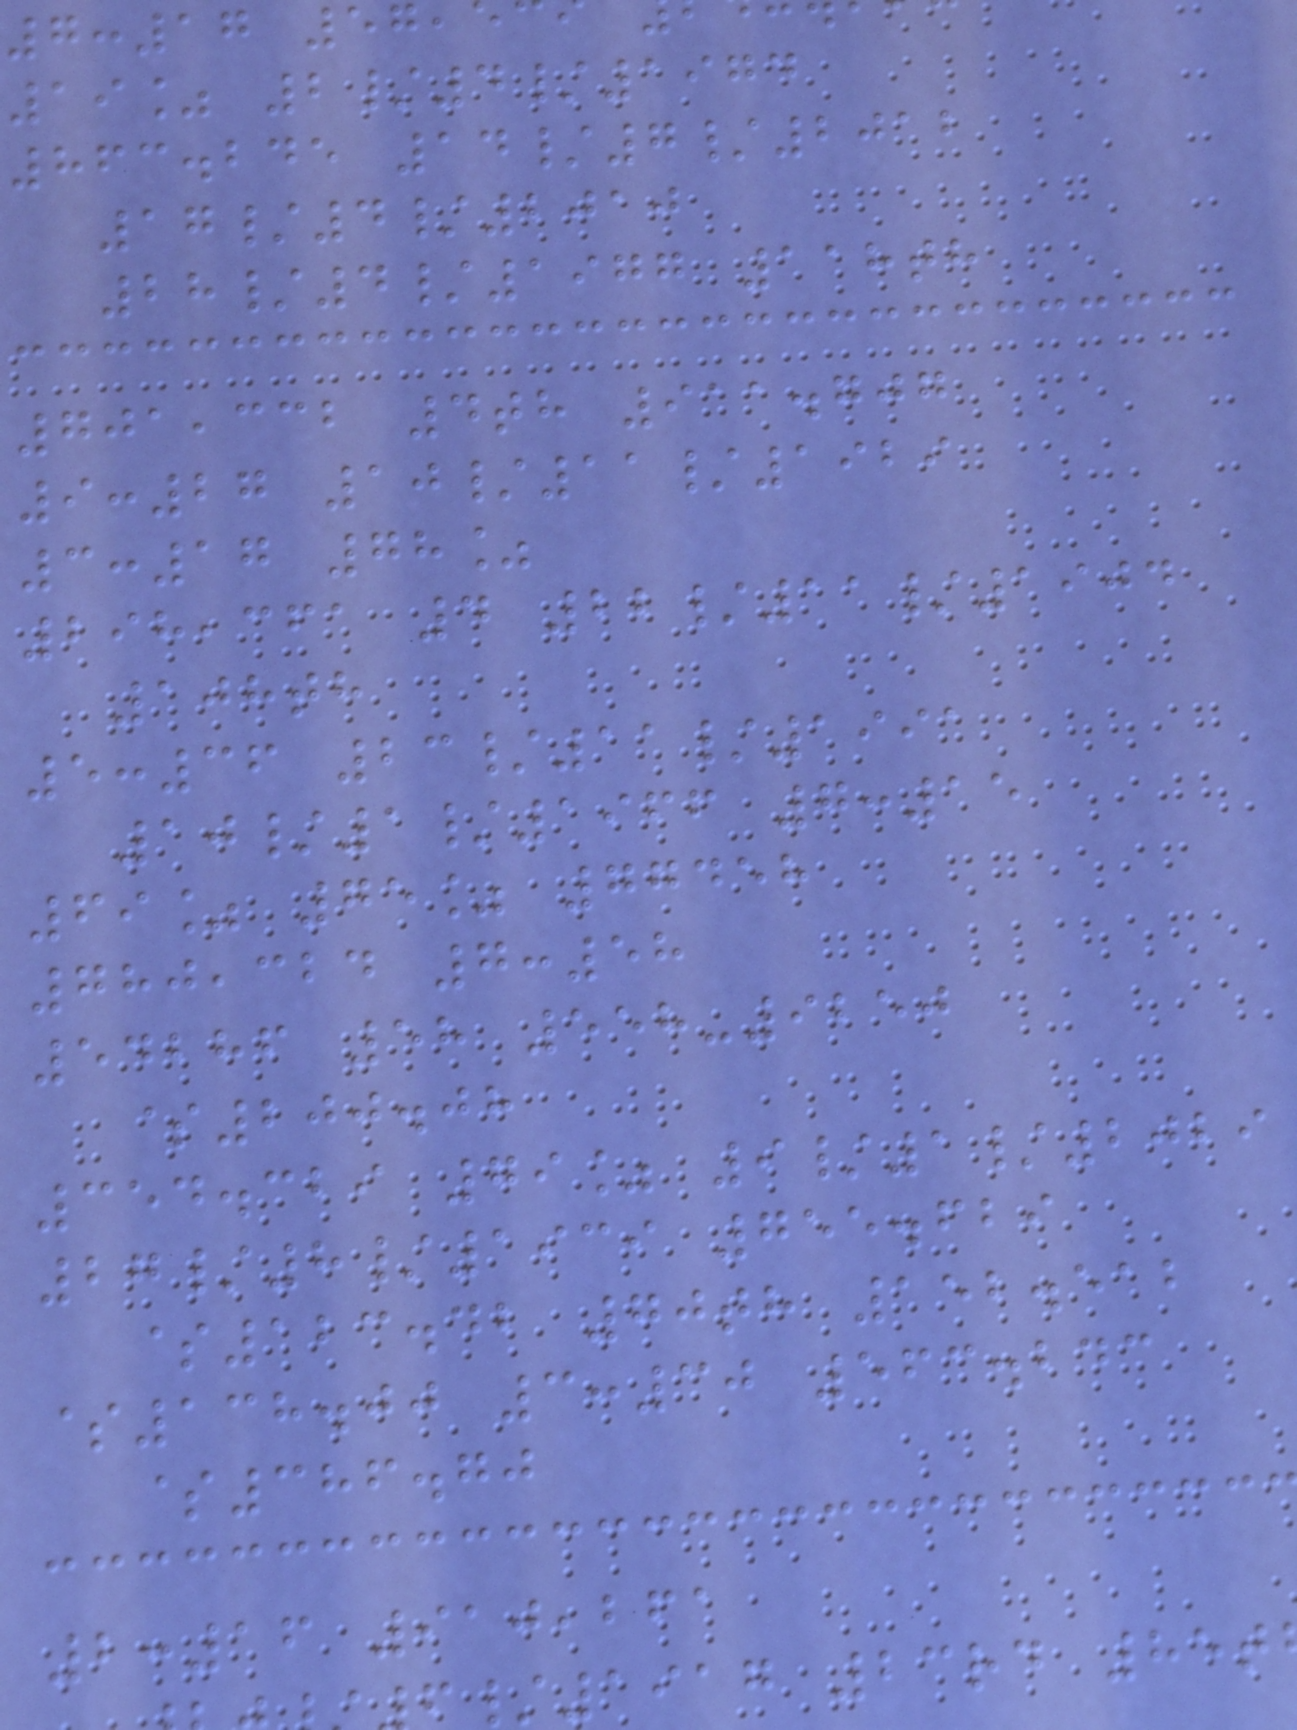7:17 57,
19% 2/4/1974
863.245 14/7/2012
17/4/2010
28/4/1977 118th
701,332 4th 911.707
9:27 10/11/1929
3:17 78%
298,361 4 22/11/1904
108th
5:36 23/11/1991
10/1/1966 7:15
69% 75% 77458
780,324 7:58
54286 58 558-9250
$200.08
354.329 79% 9/1/2029
27/8/1939 755.629
$123.42 70th 152.512
$138.00 3:30 563.243
$386.70
2:16 910,261
/1917 23rd 85t
